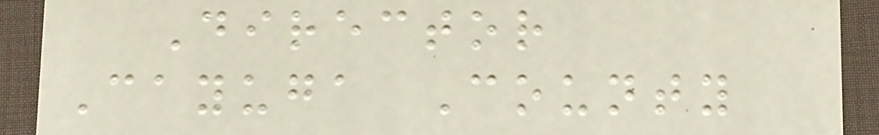Director
Cayuga County
